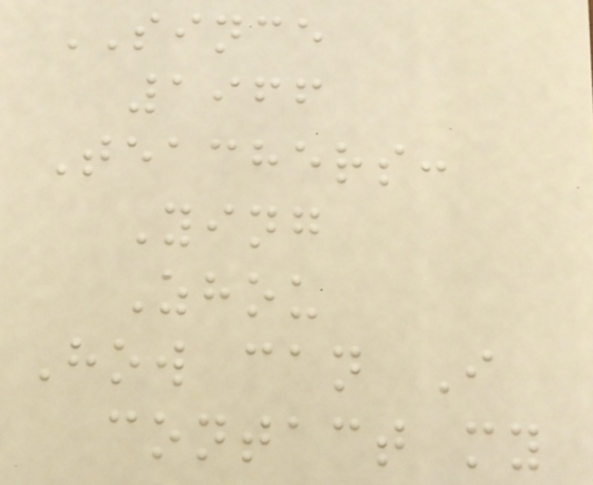SINCE
1966
Teachers:
Ying
Zhou
How can I
contact my
